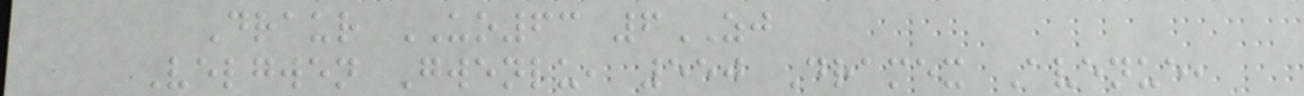Draur UO63 6ZJ
Velgwen Gwenlu, 550 Dramex Avenue,
